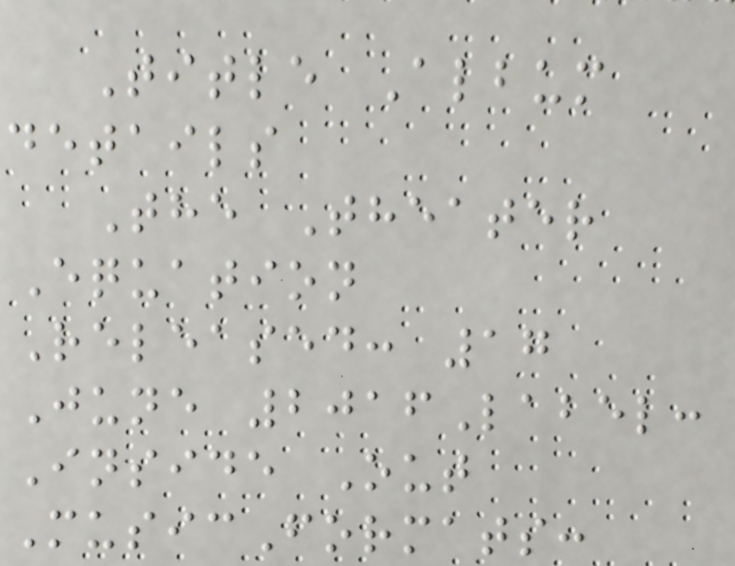Title Album
details
The Theater
Equation
Released: 17
June 2016Label:
Inside Out
MusicFormats:
